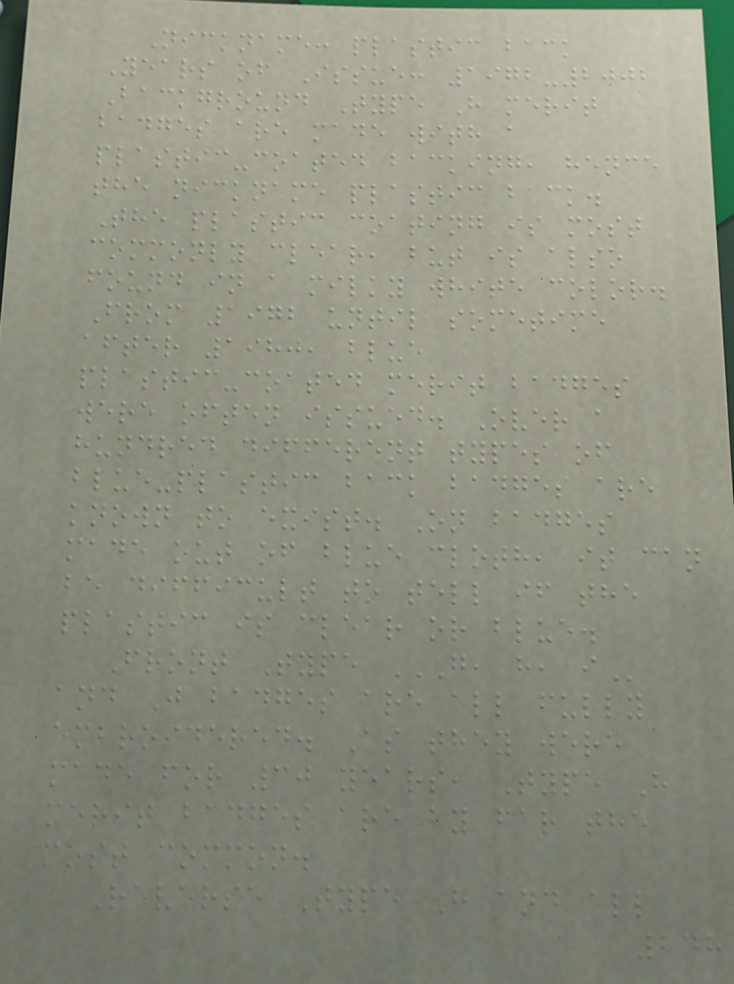Nickname: plastic back
Years of Issue: 1972-2002
Background Type H merit
badges are made with a
plastic-coated backing, hence
the nickname plastic back.
The plastic coating is most
commonly clear, but is also
found in a milky white color.
From 1972 until sometime
after 1980, blue
plastic-coated merit badges
were often issued. Over a
hundred different types of
blue-plastic back badges are
known to exist. On badges
made out of blue cloth, it can
be difficult to tell if the
plastic is clear or blue.
Front Type G, H, I
and J badges are all fully
embroidered. As they were
made for 30 years, Type H
merit badges are by far the
most common.
Reverse Type H and all
248
